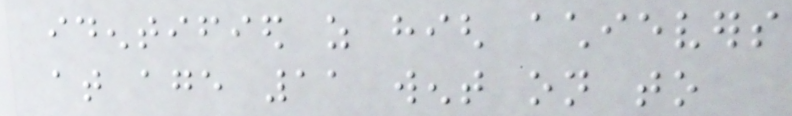identified as high achievers
at age 11 went on to
